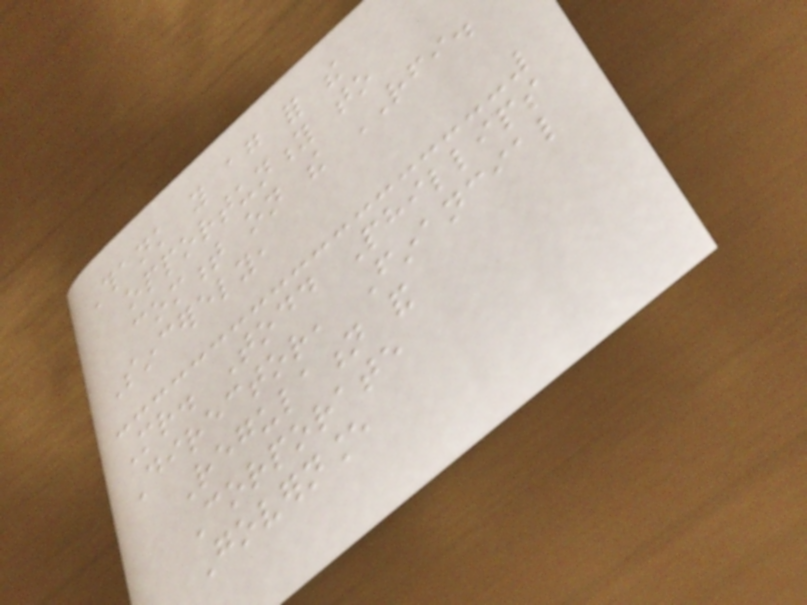Thank you again for the
opportunity to
comment on the RFI.
Sincerely,
Mr. Todd Phillips
Director, Financial
Regulation and
Corporate
Governance
